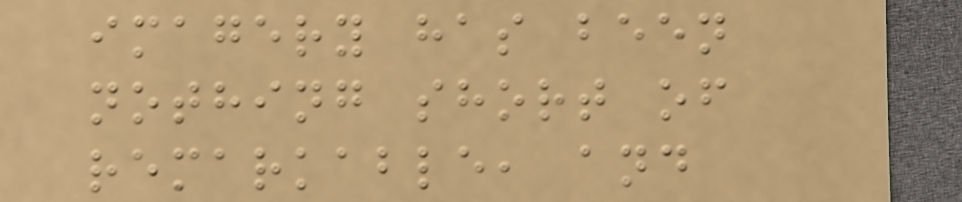imagery has been
nothing short of
remarkable, and
